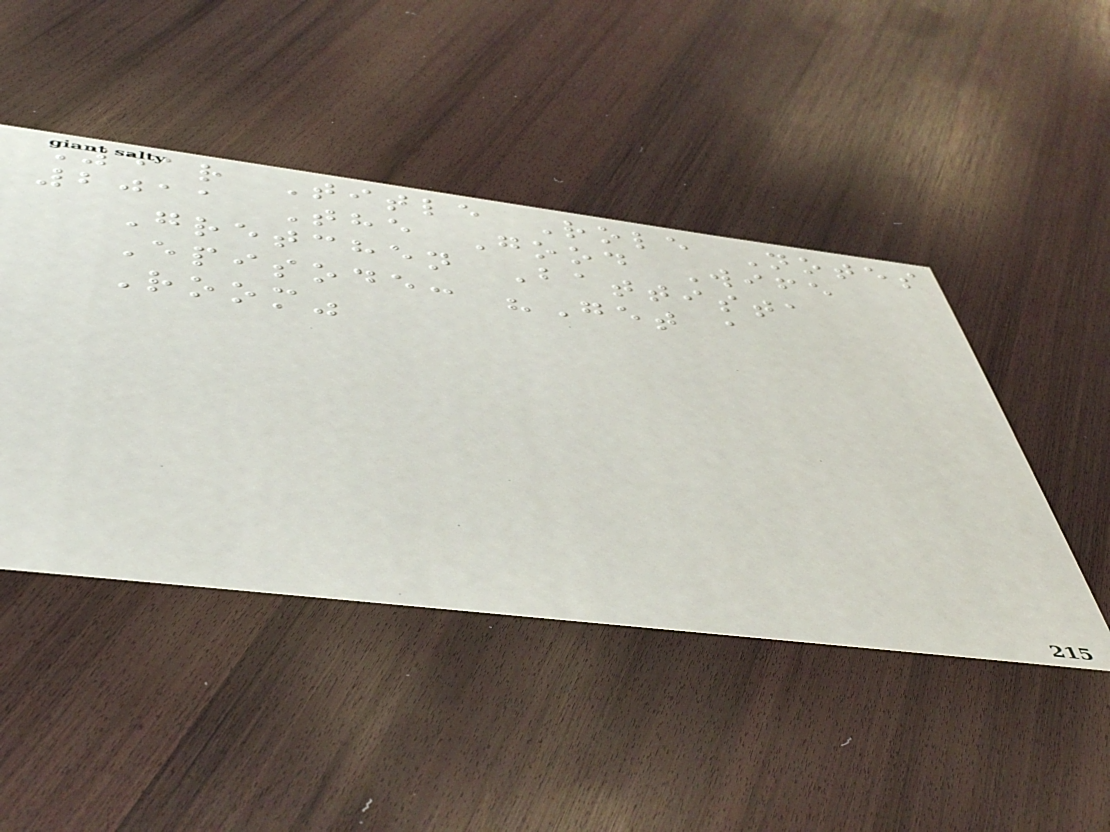Year Title Role Notes
2011 The Good Wife
Gretchen Battista
Episode: "Get a
Room"
